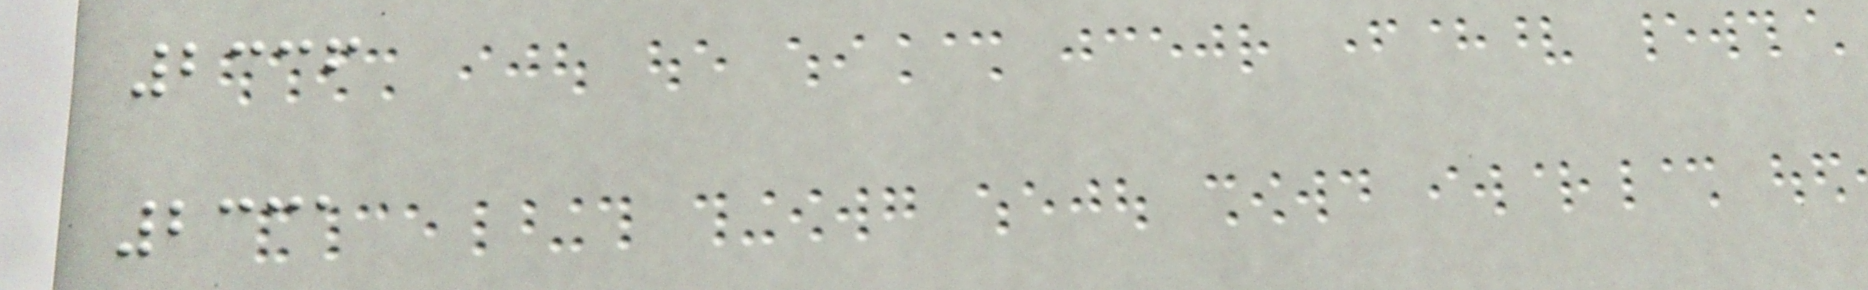2336
2331
